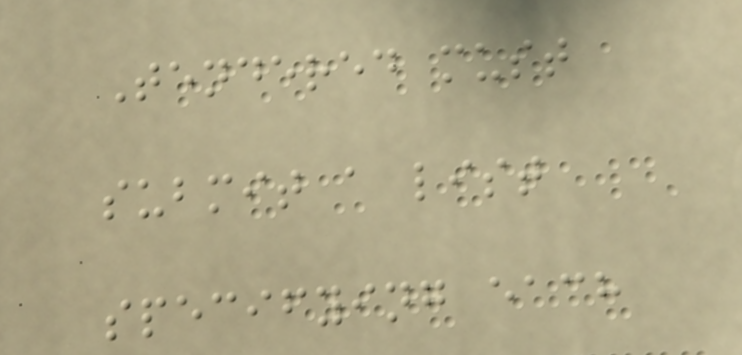Tendered must
submit a list
specifying each
